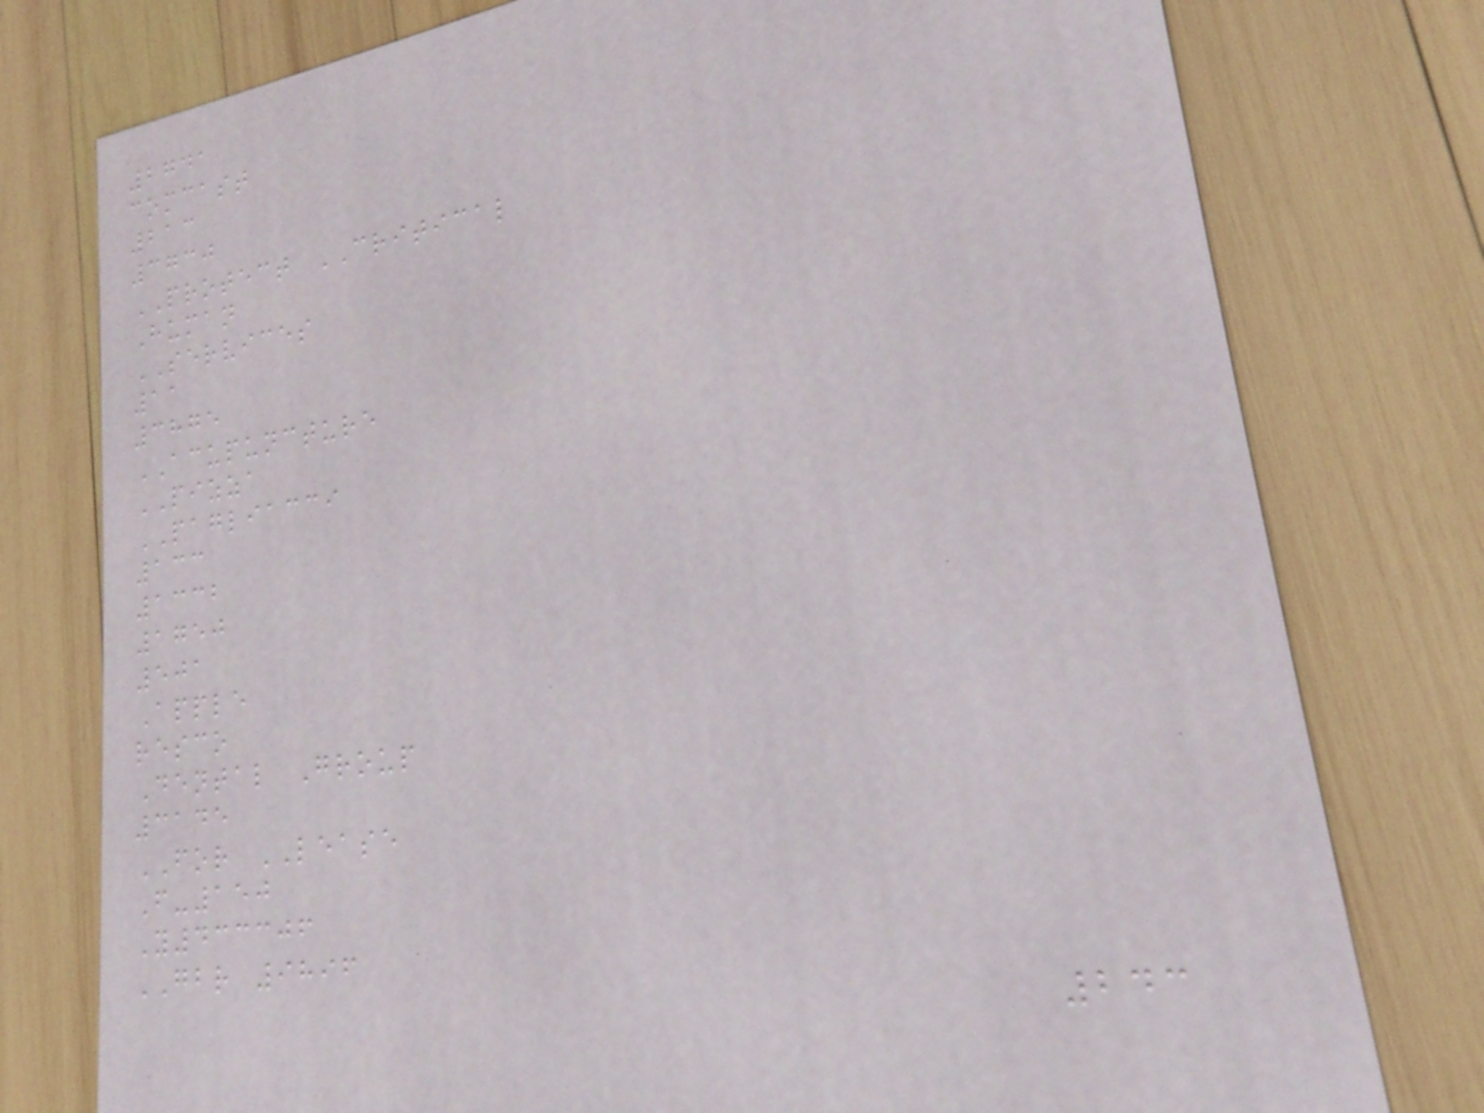2741
comcast
213
3730
PROTECT CRITICAL
Human
SERVICES
11
3875
ACUPUNCTURE
PIZZA
PAGLIACCI
133
1332
1750
501
Apple
resco
Dental Group
3145
FOR LEASE
F-150
Y433306
GBR 9896
243
